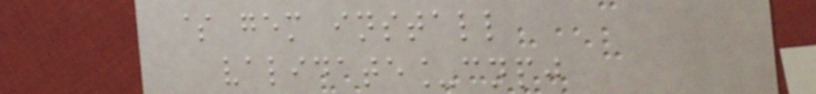$ gem install
validate_cnpj
